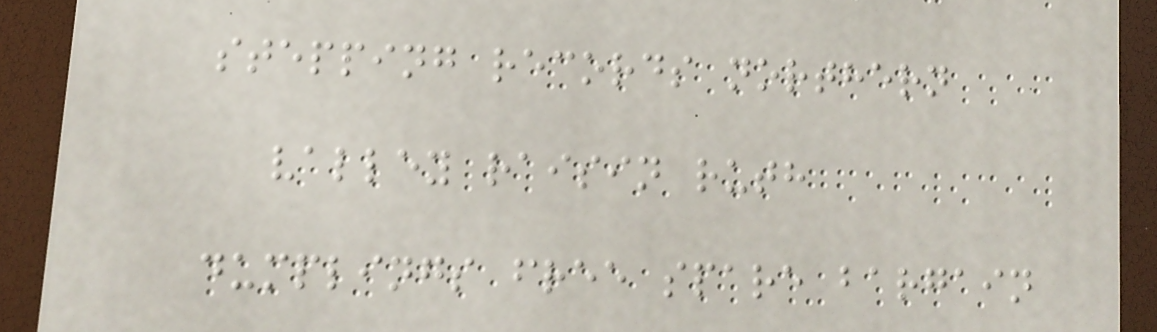stepping records northern
valley raisin ruth
dumplings free spare bargain
